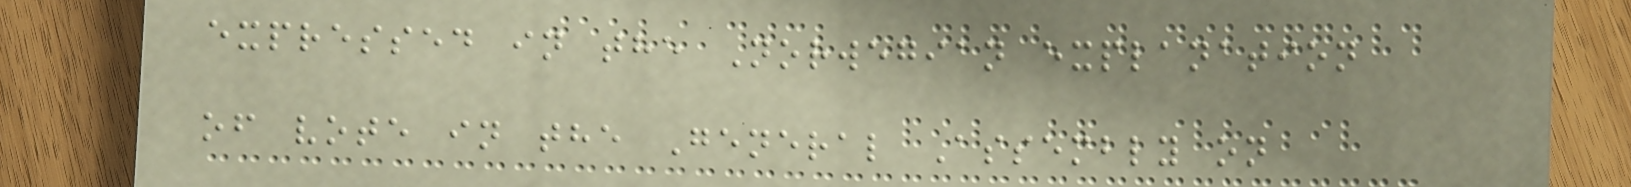expressed in the Norwegian explanation
of vote in the General Assembly on
